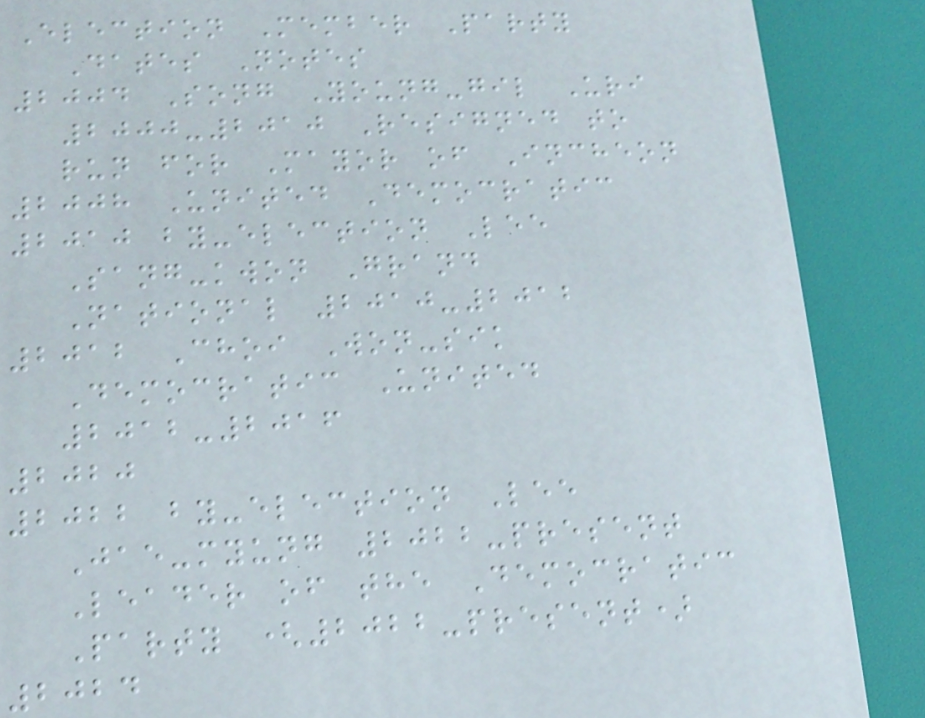Election Member Party
Dates Notes
2004 Song Young-gil Uri
2000-2010 Resigned to
run for Mayor of Incheon
2008 United Democratic
2010 by-election Lee
Sang-kwon Grand
National 2010-2012
2012 Choi Won-sik
Democratic United
2012-2016
2020
2022 by-election Lee
Jae-myung 2022-present
Leader of the Democratic
Party (2022-present)
2024
